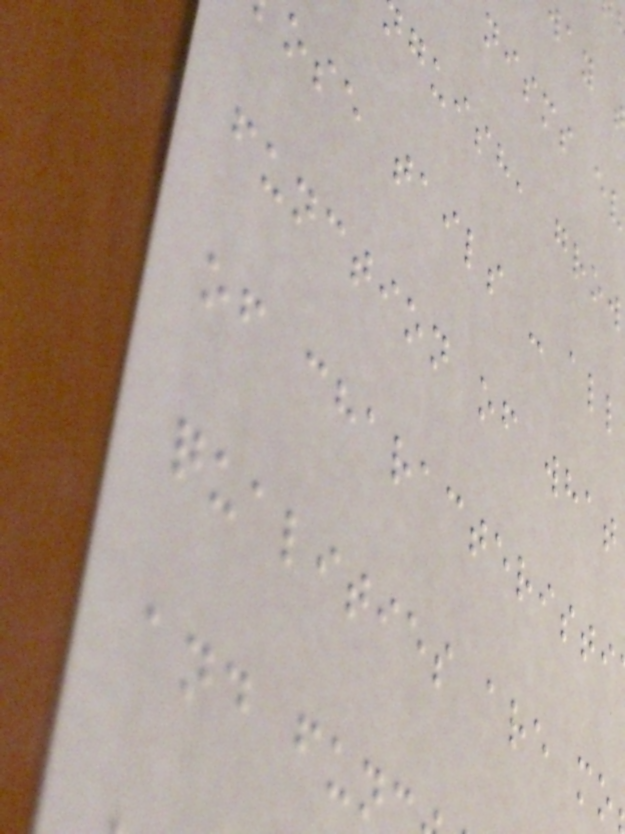nisms ev
guish, grow
ose tails - all
function of what
of characteristi
qualities are mo
and fun
